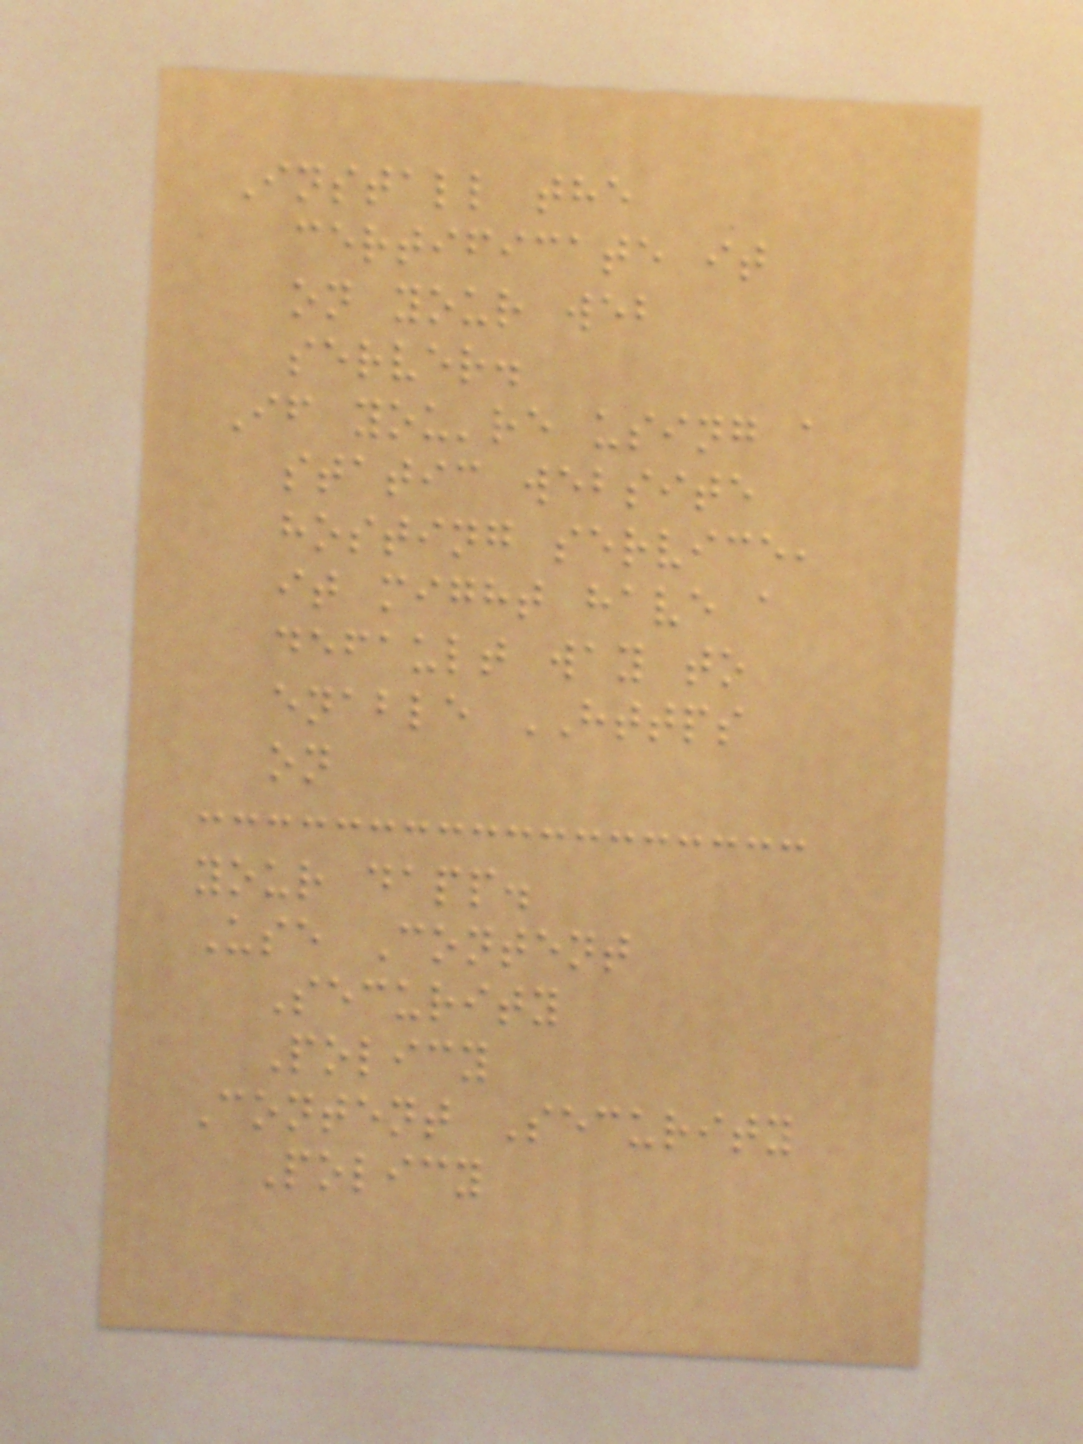Install the
certificate it
on your web
server.
If you're using a
static website
hosting service,
it might have a
default way to
enable HTTPS
on
your dapp.
Use Content
Security
Policy
Content Security
Policy
